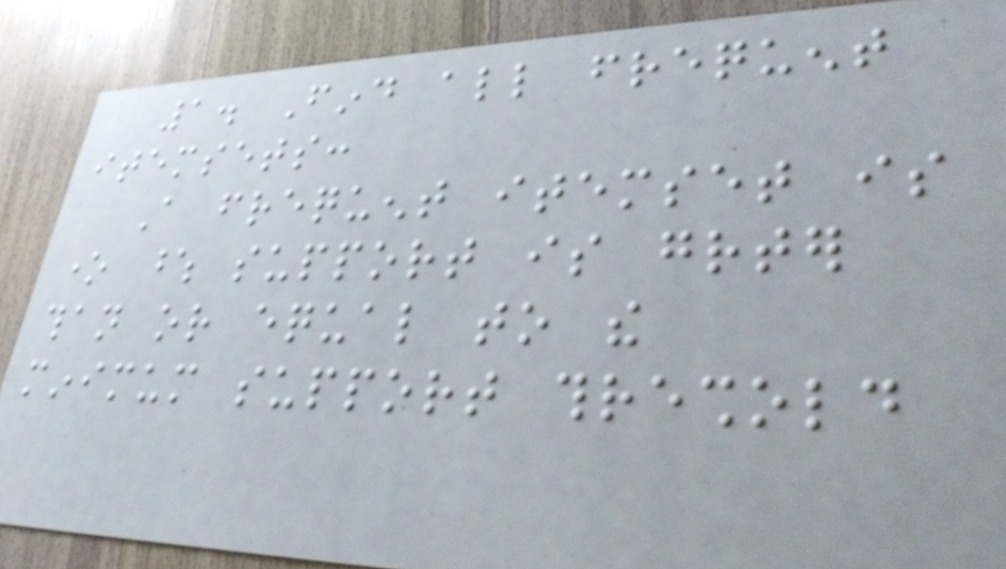1. Find all frequent
itemsets:
A frequent itemset is
one whose support is greater
than or equal to the
minimum support threshold
